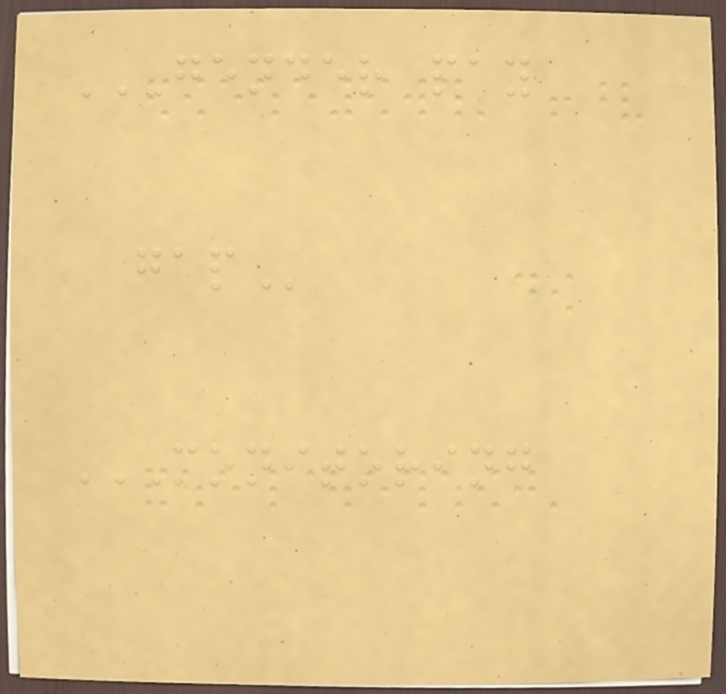GENDER PAY
GAP
MONITORING
